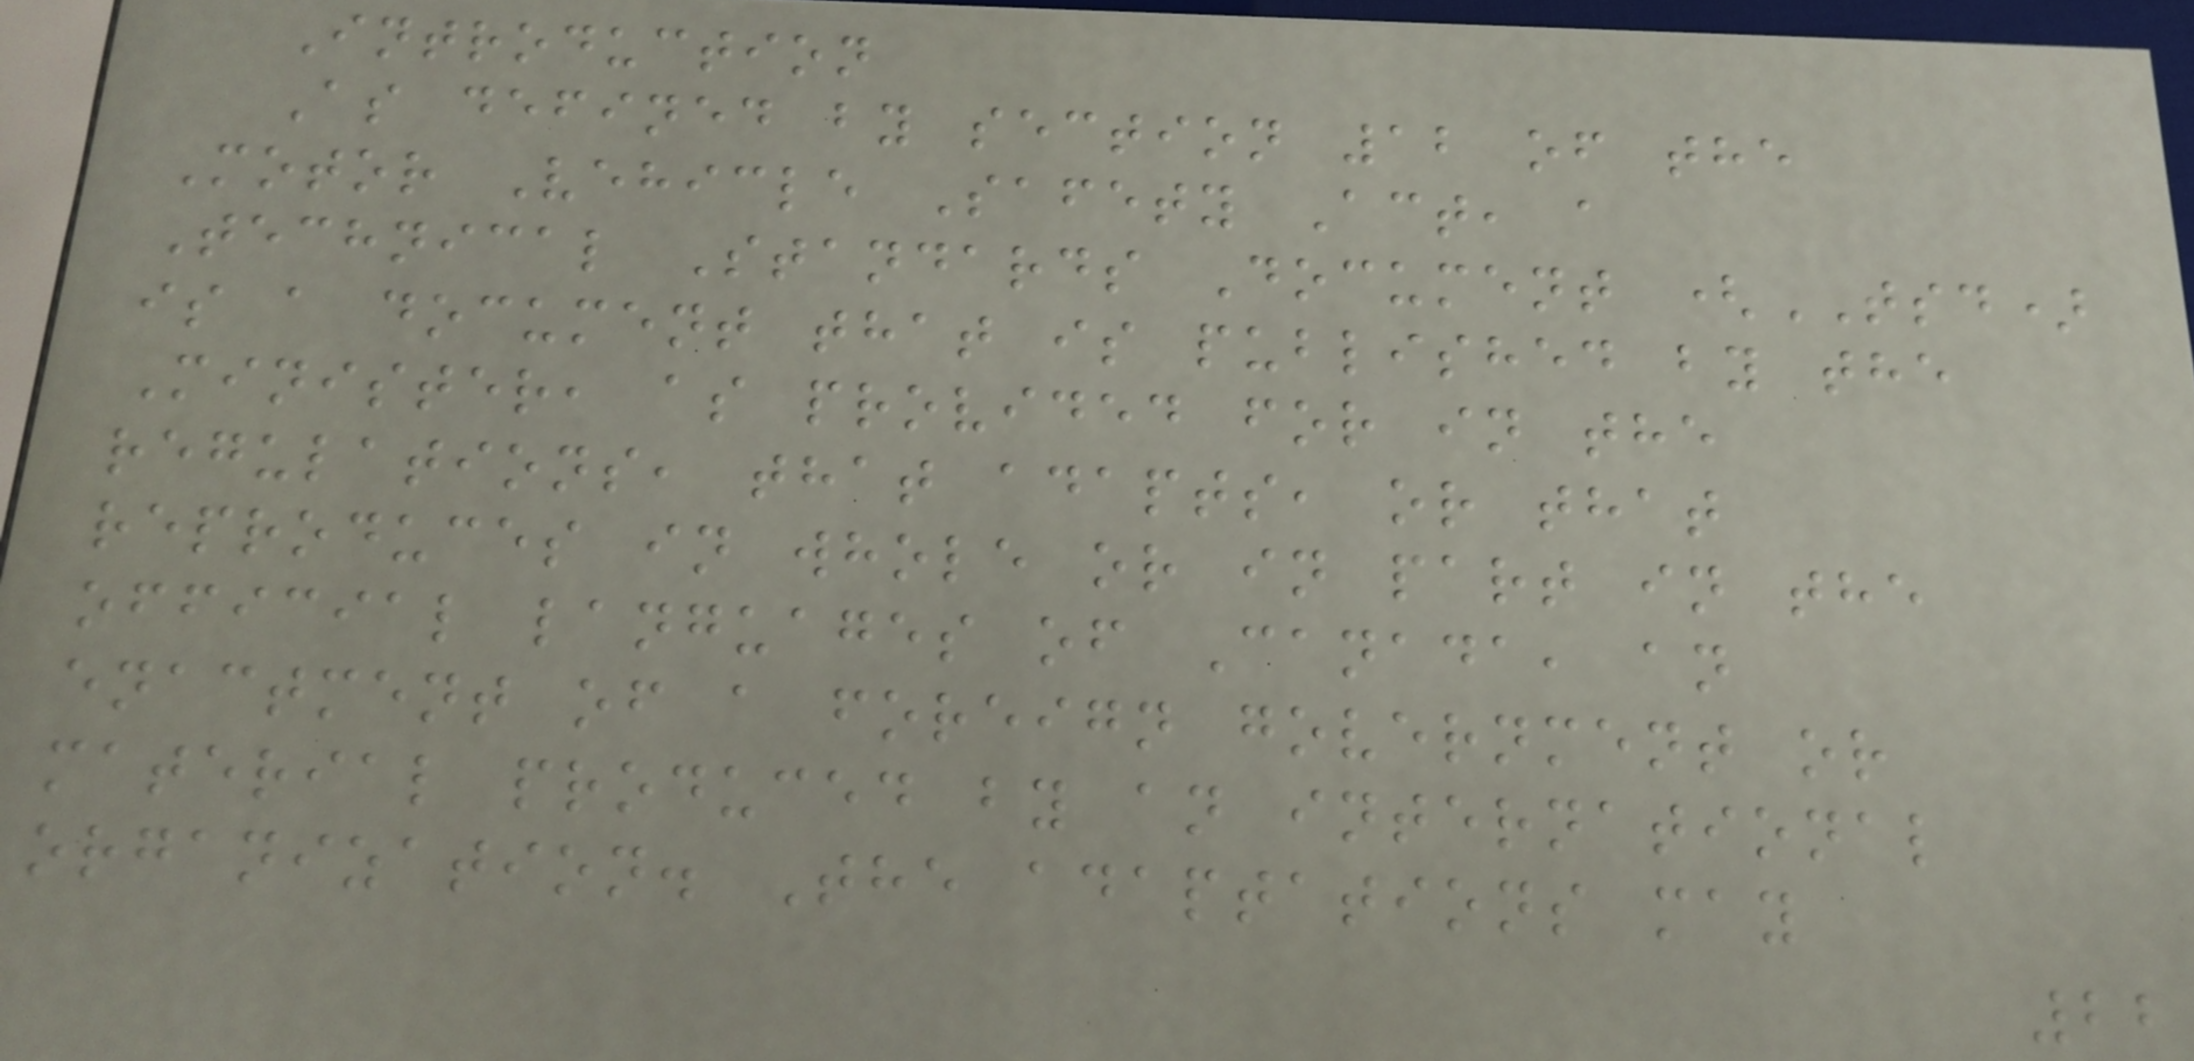Introduction
As defined by section 12 of the
Motor Vehicle Safety Act, a
Technical Standards Document (TSD)
is a document that is published by the
Minister, as provided for in the
regulations, that adapts, or that
reproduces in whole or in part in the
official languages of Canada, an
enactment of a foreign government or
material produced by an international
organization. The adaptations may
22
